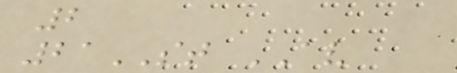2
21ST AV
